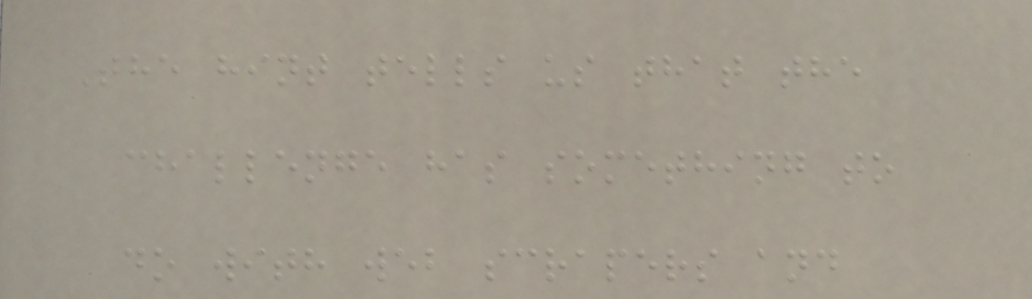The hint tells us that the
challenge has something to
do with web scrapers and
